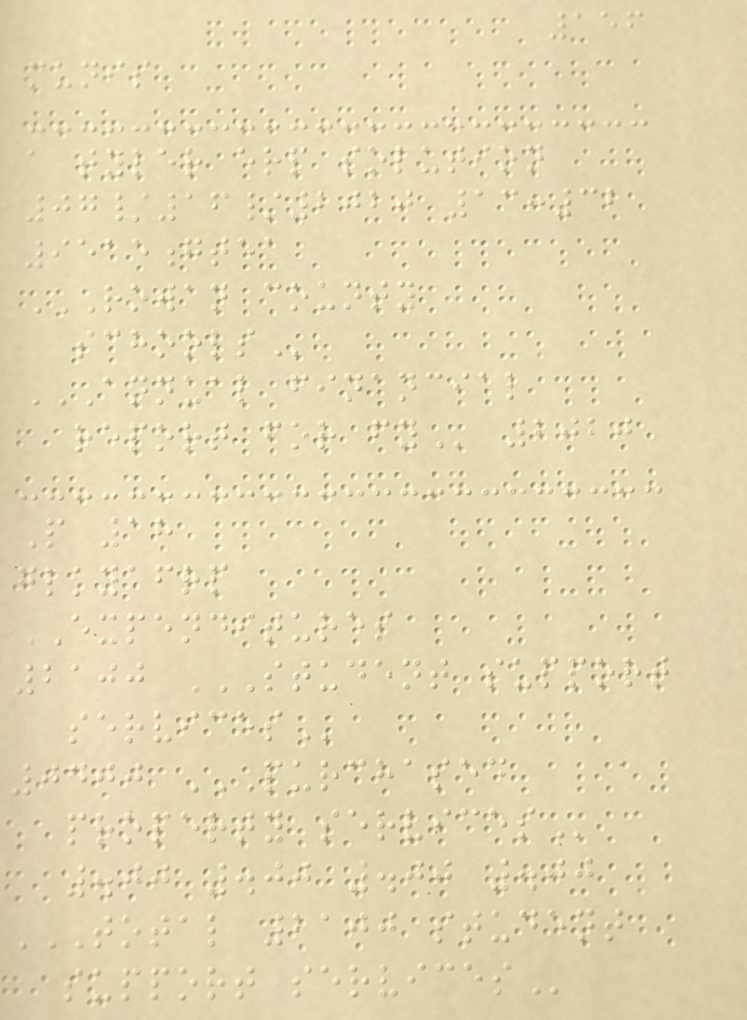156
munis
a tyler erp solution
07/16/2020 13:32
9515gtea
ROWAN COUNTY
SCHOOLS
ANNUAL FINANCIAL
REPORT FOR FY 2020
P 18
glkyafrp
EXPENDITURES
2100 STUDENT SUPPORT
SERVICES
0400 PURCHASED
PROPERTY SERVICES
.00 .00 .00 .00
TOTAL 2100 STUDENT
SUPPORT SERVICES
